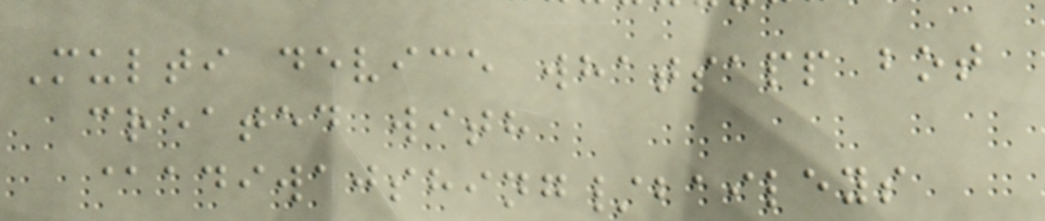Multi device whatsapp bot
created with
@adiwajshing/baileys
